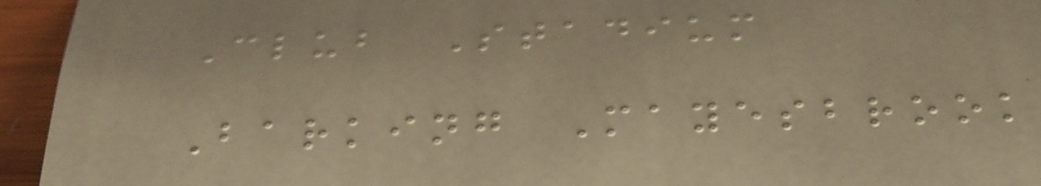Club Stadium
Barking Mayesbrook
